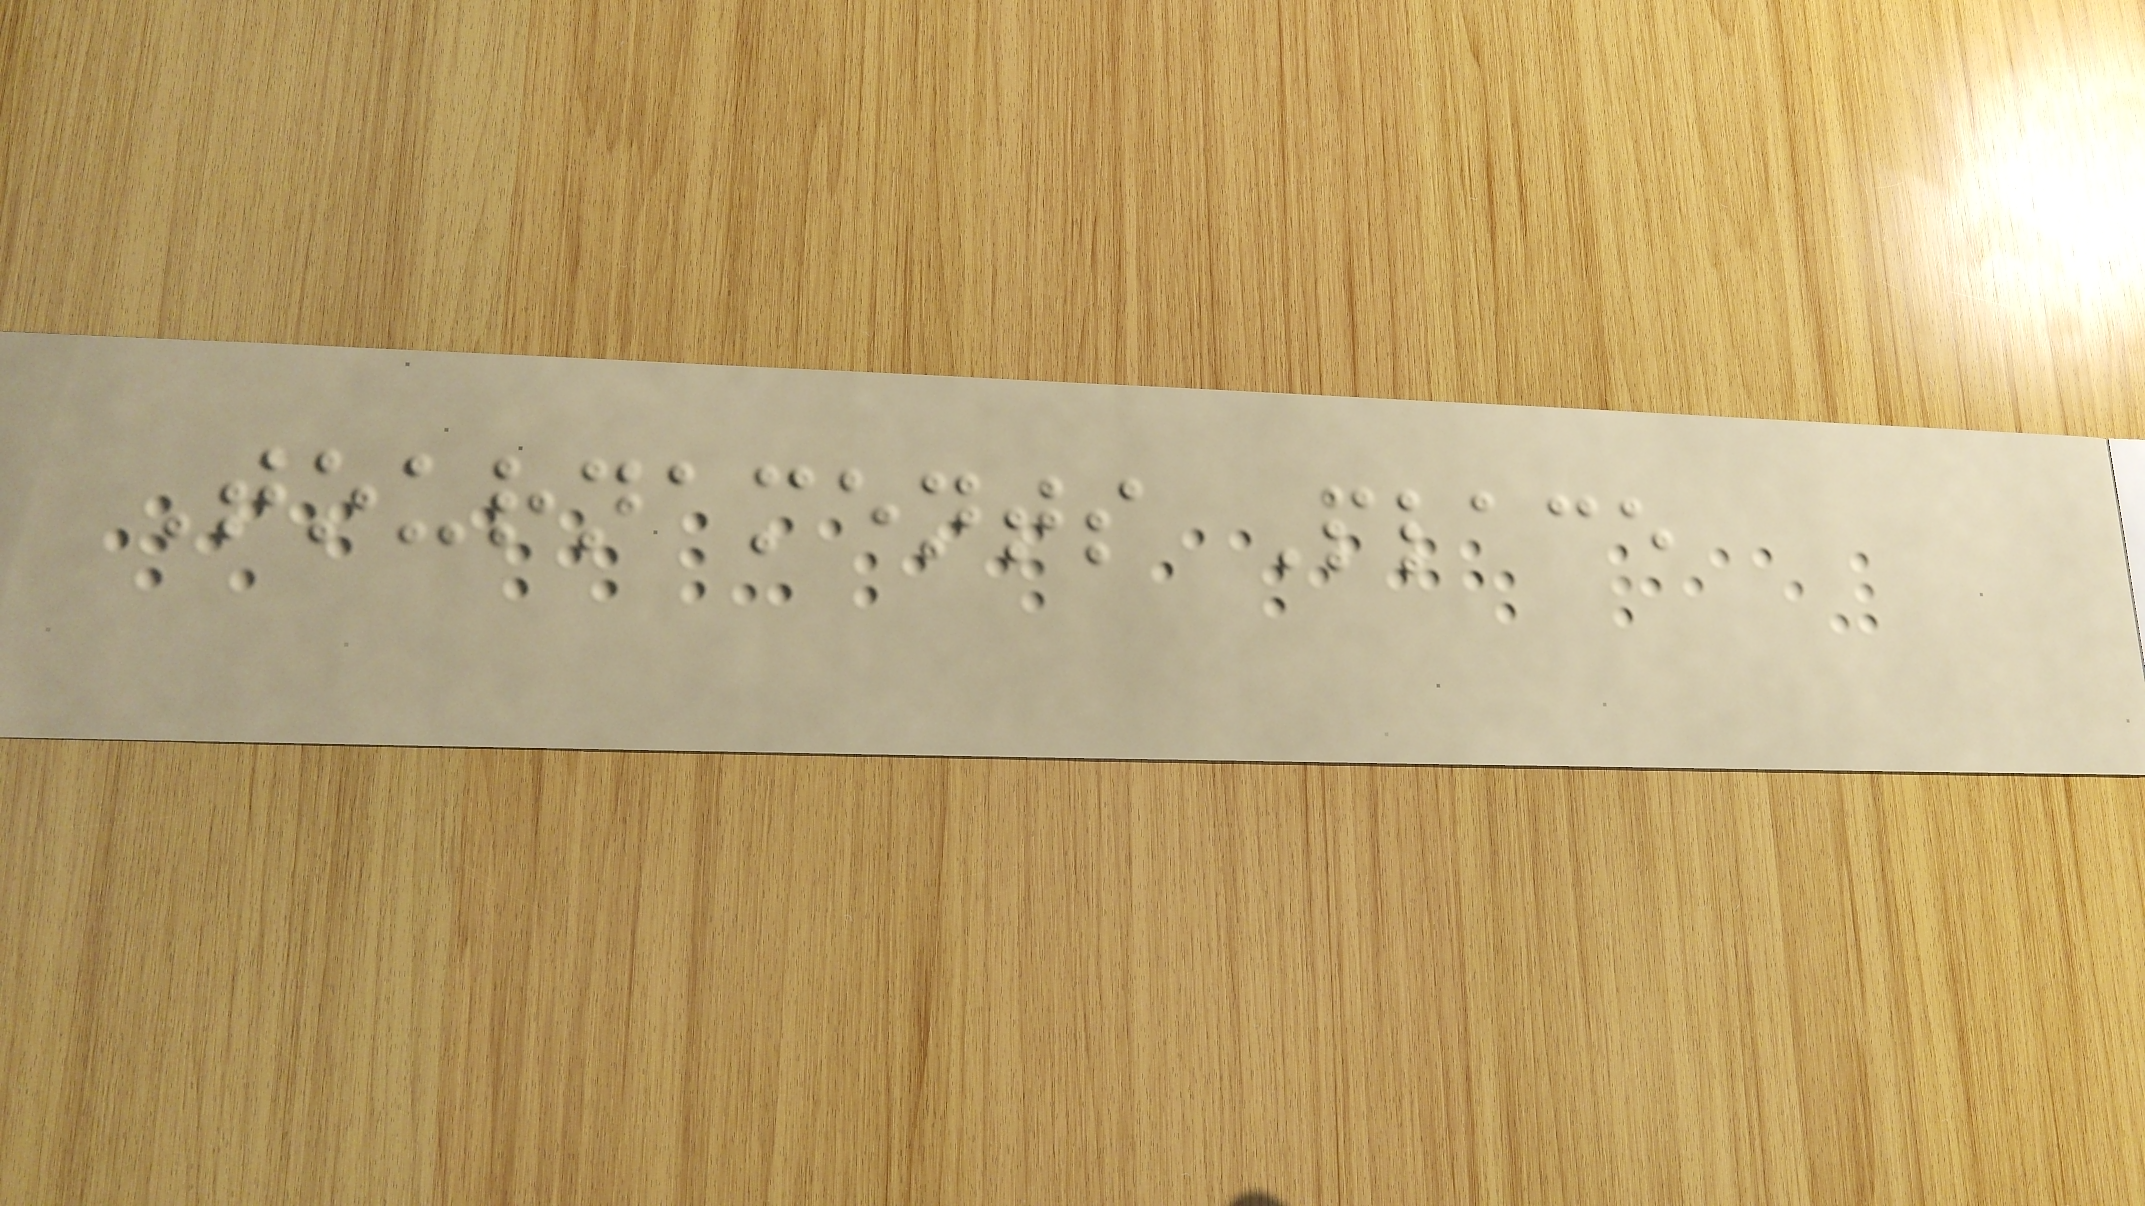Tournaments Place
